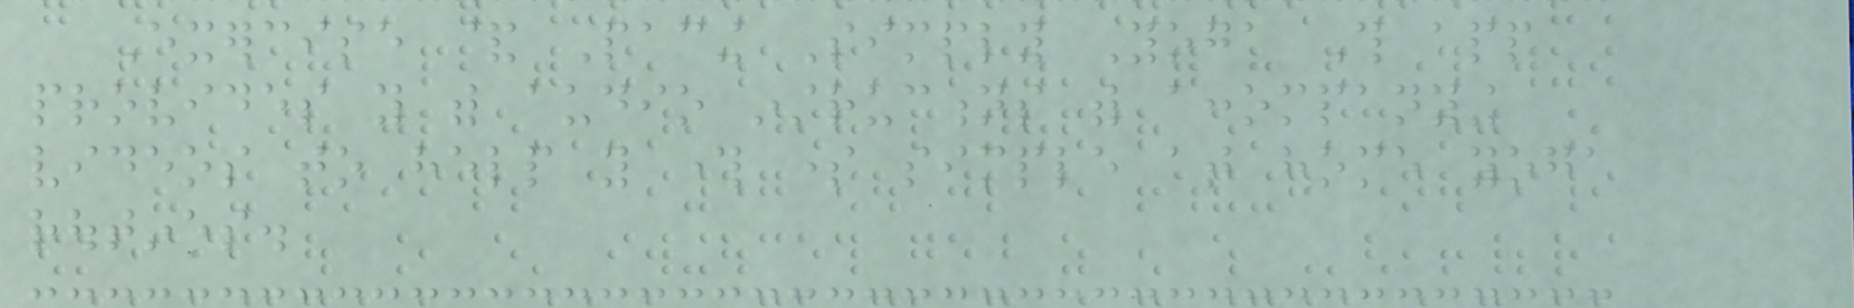Exercise & Pacing Simply Yoga This app
provides you with audio instructions with accompanying
videos to help you through some simple at home yoga
routines.
